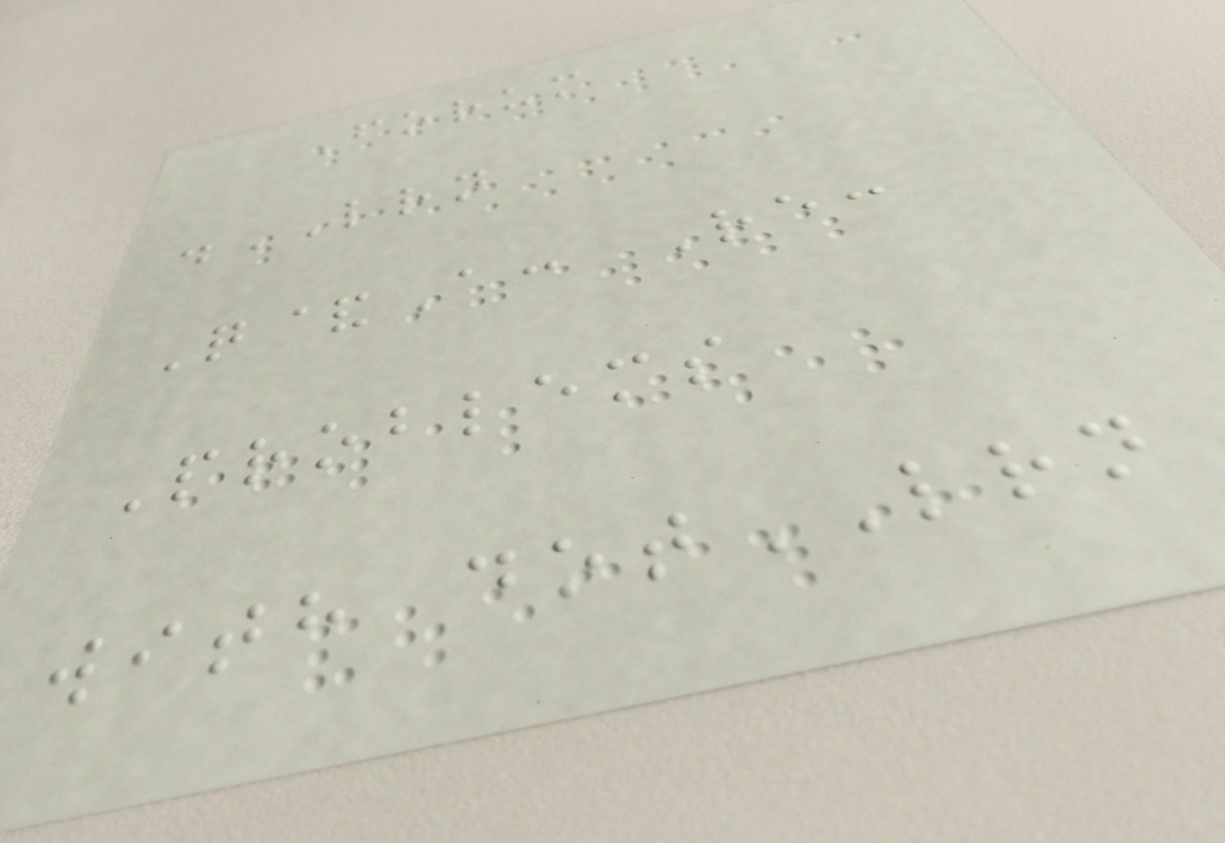Forum
.LRN
Q&A: Re:
Problems
with dotLRN
